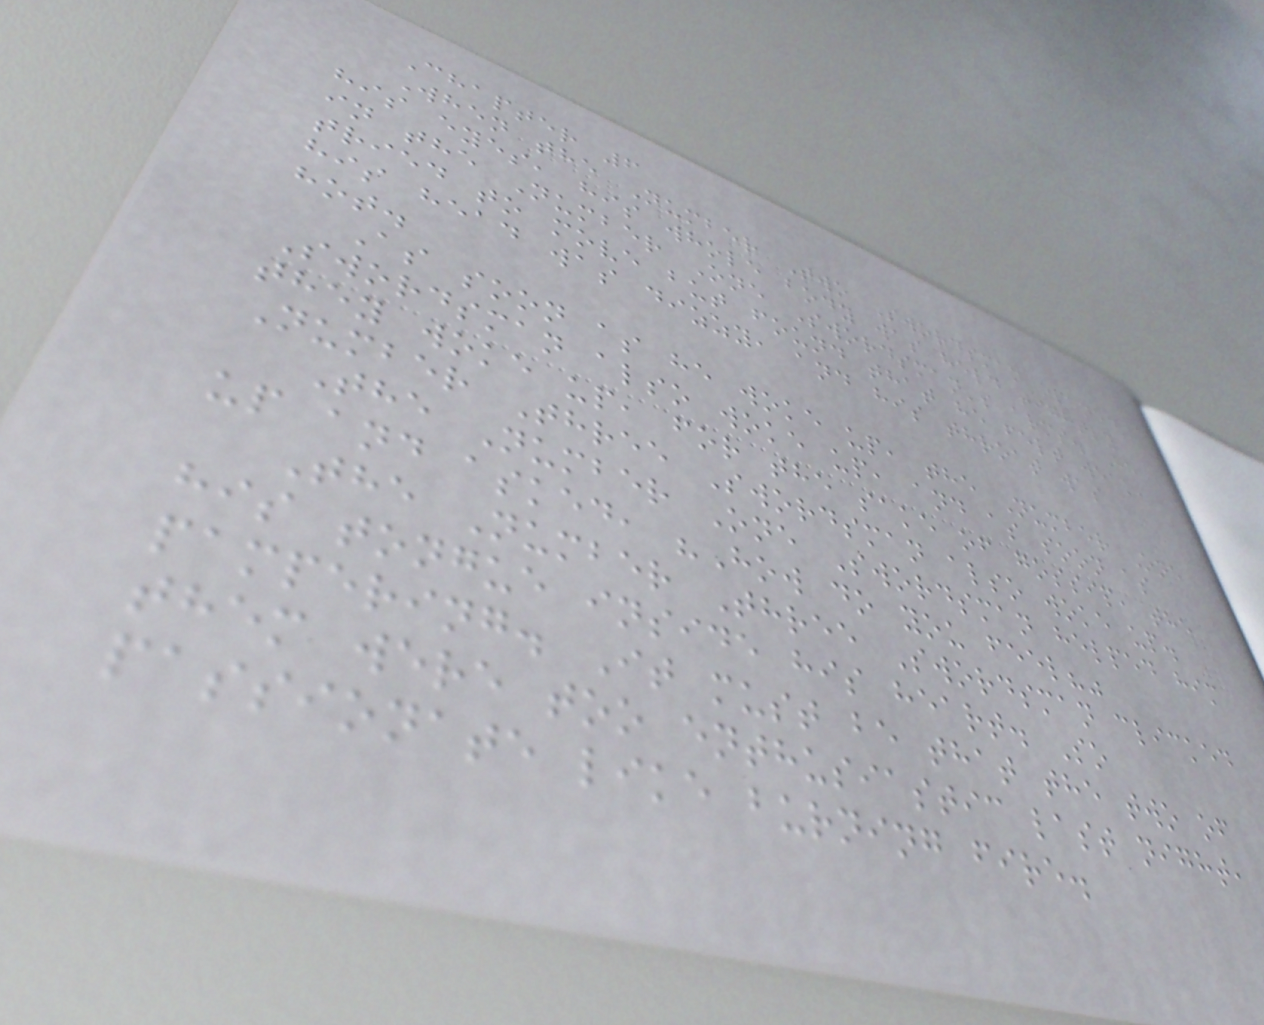Chapter 6
When the Number Two Swordsman opened
his eyes, his whole body was held tightly
in the Number One Swordsman's arms. He
tried to move but found that he felt weak,
his head was dizzy, and his throat was
hot.
As soon as he woke up, the Number One
Swordsman also woke up, and as soon as
they woke up, for the sake of gossip, the
Number Three Swordsman also woke up.
The Number One Swordsman helped him
up and asked, "How do you feel?"
The Number Three Swordsman clicked
his tongue inside his heart. So
pampering. It must be that the two of
them were too enthusiastic last night,
passionate like burning fire.
